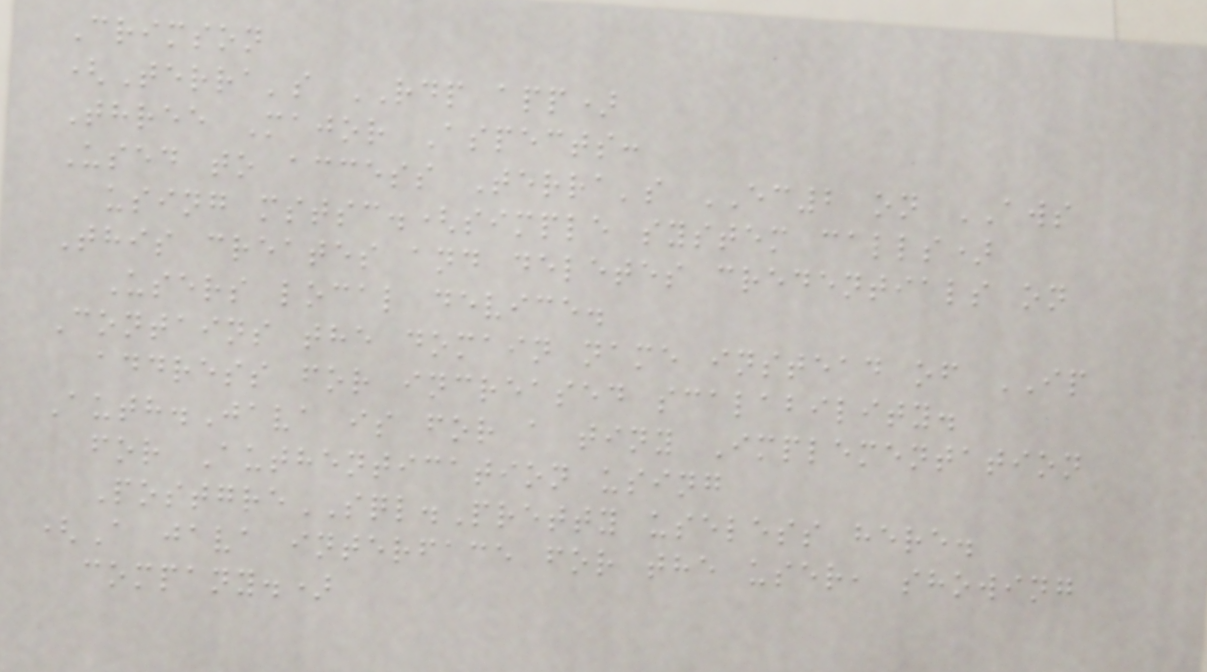Crimson
(Terra's RDP app)
Three Major Aspects:
Used to access Terra's EC2 on AWS
using mstsc.(simple system calls)
This creates and deletes credentials on
Users local device.
Contains the domain name instead of IP
address for increased scalability.
Auth.Java is for a tiny Implementation
for Authentication using
PostgreSQL.Pretty useless here.
(A java interface for the user, showing
company.)
